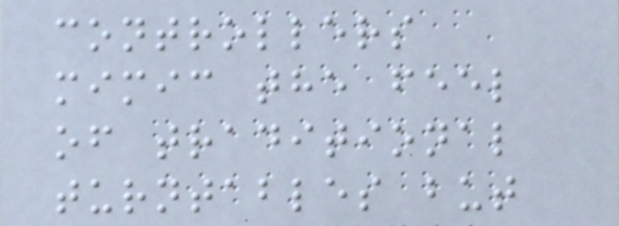controllers
mimic the feel
of traditional
turntables but
